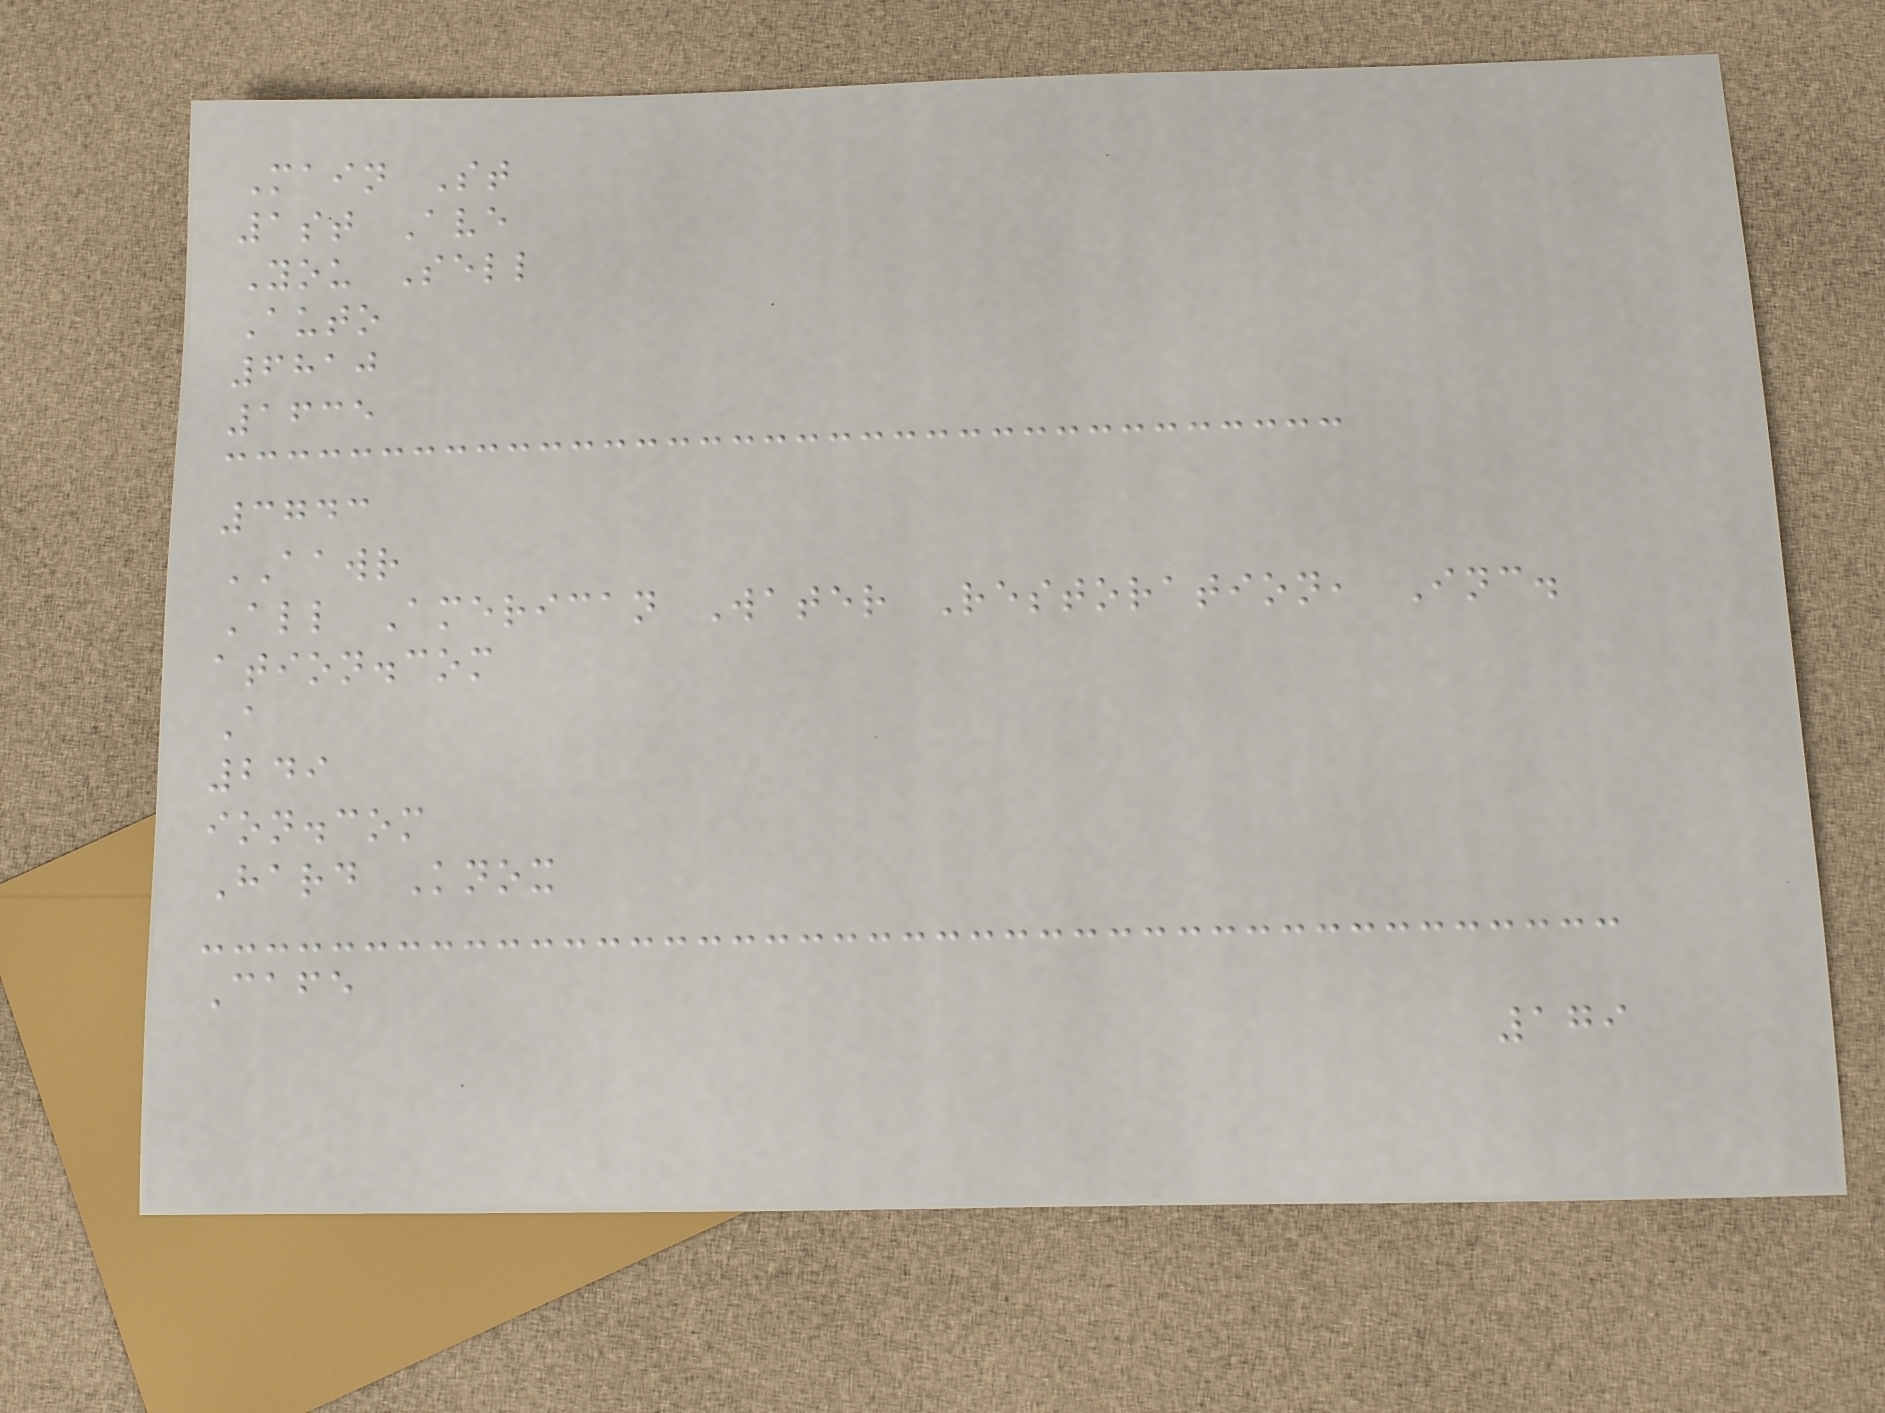Main St
1st Ave
You Sell
Auto
6810
1635
3743
AAWR
All American Water Restoration, Inc.
ation.com
A
249
ion.com
Hard Knox
Cafe
179
